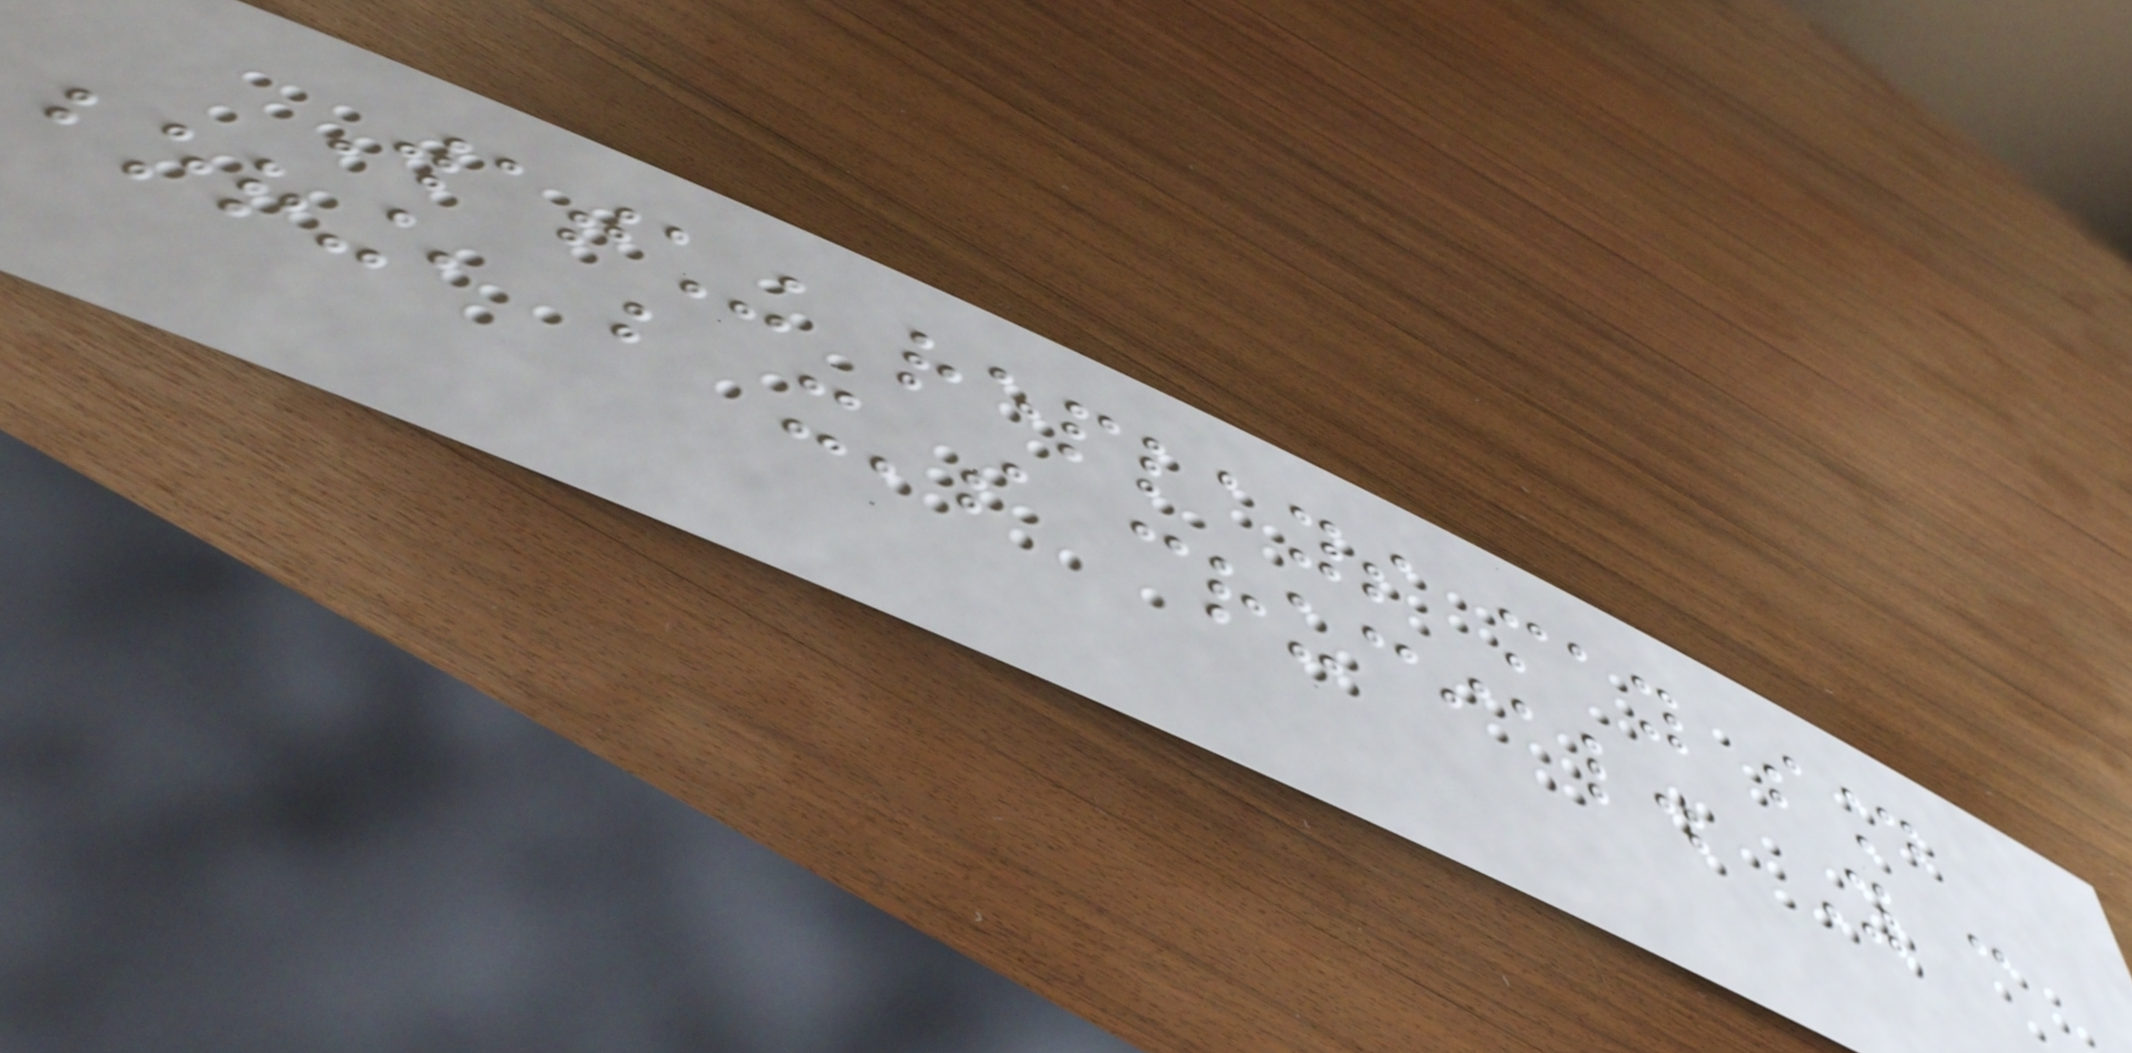Watching replays may sound
boring, but it's crucial. You can
